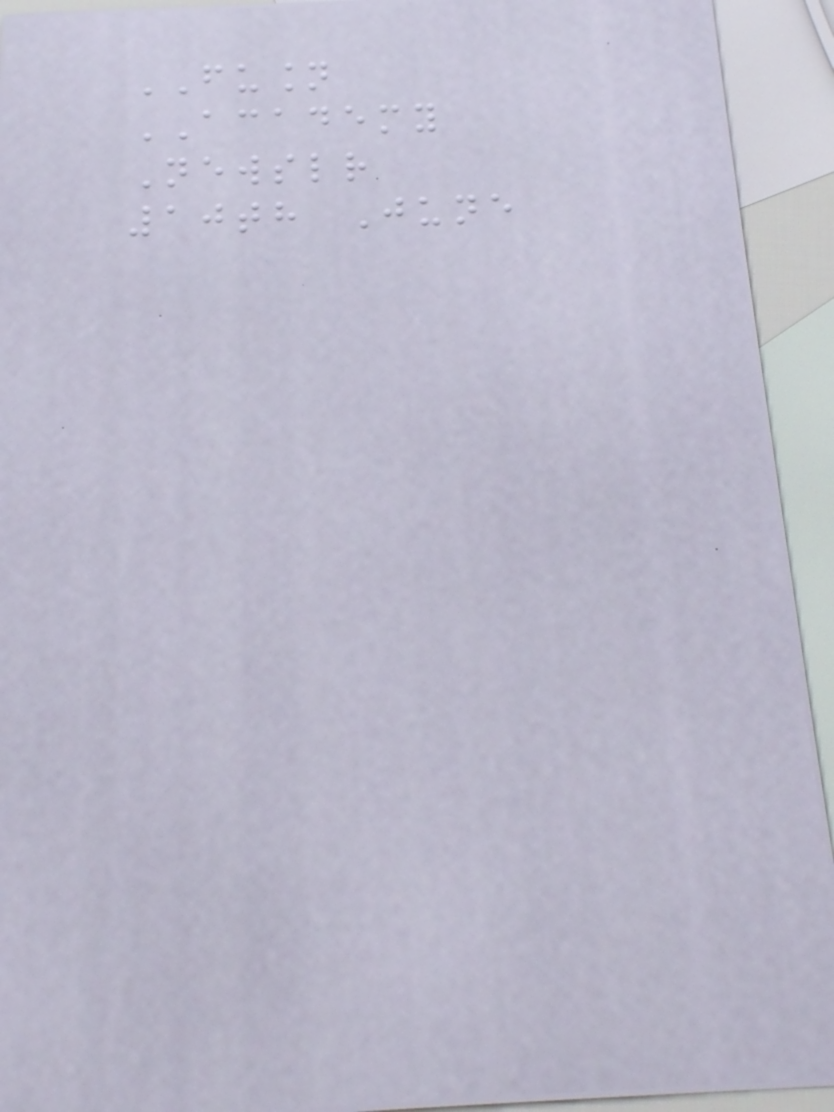FUSION
ACADEMY
Newsletter
10th June
